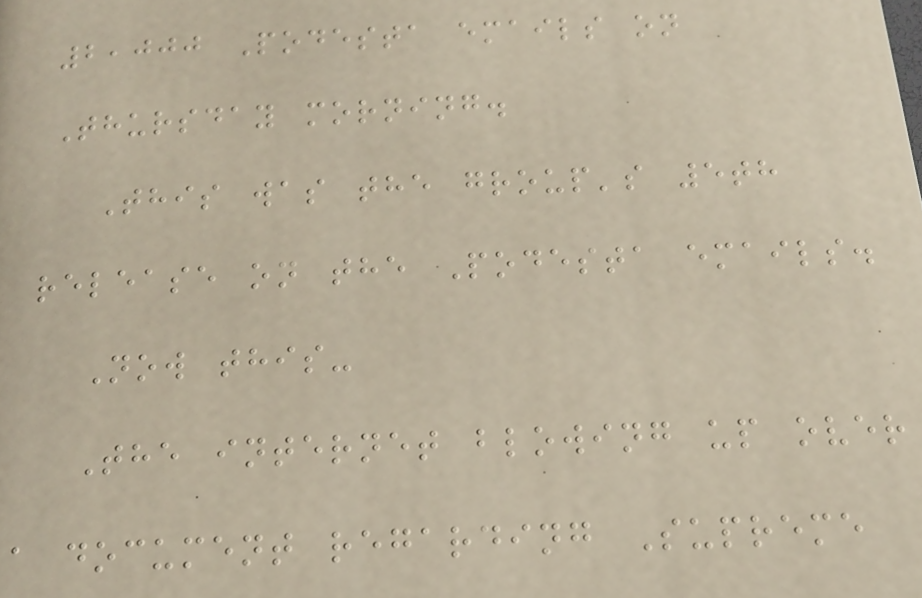2,000 Podesta emails on
Thursday morning.
This was the group's 5th
release on the Podesta emails.
Now this-
The internet blowing up over
a document regarding Supreme
